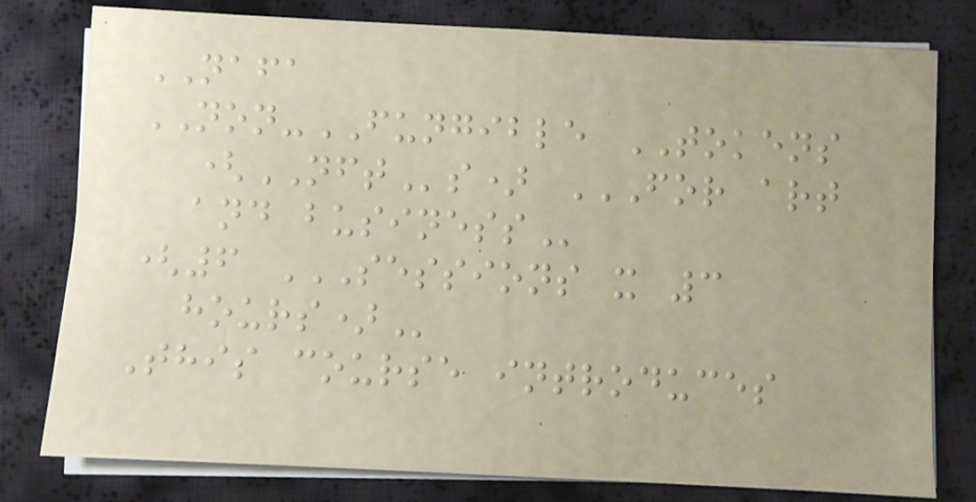NAFA
NON-FUNGIBLE TOKENS
(NFTs) FOR ART
AND BUSINESS
(6 SESSIONS X 3
HOURS)
This course introduces
